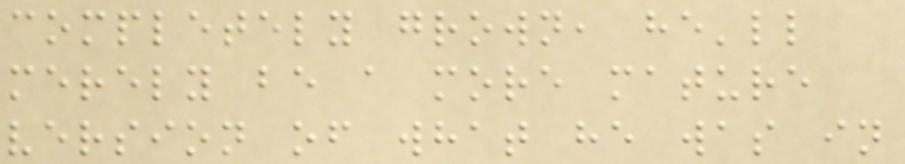completely grown, he'll
merely be a more mature
version of what he was in
